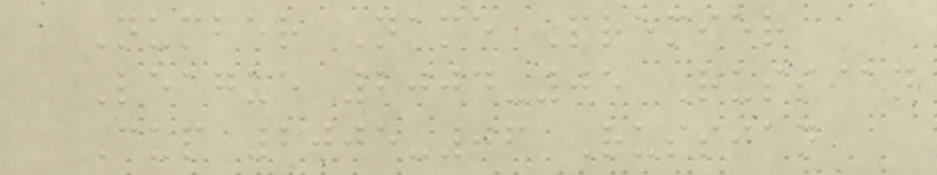Number Name Premier
League 2004-05 Russian
Cup 2005-06 Russian
